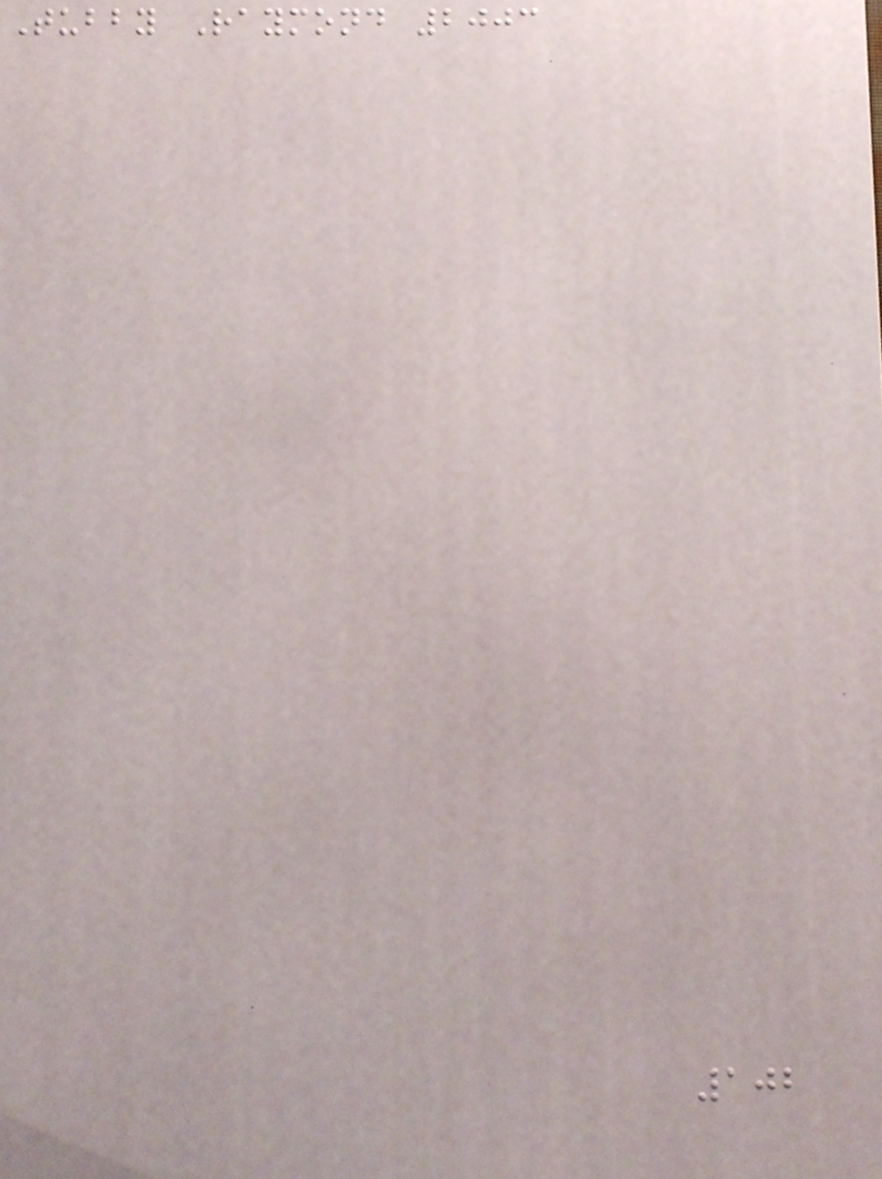Tubby Raymond 2003
102
